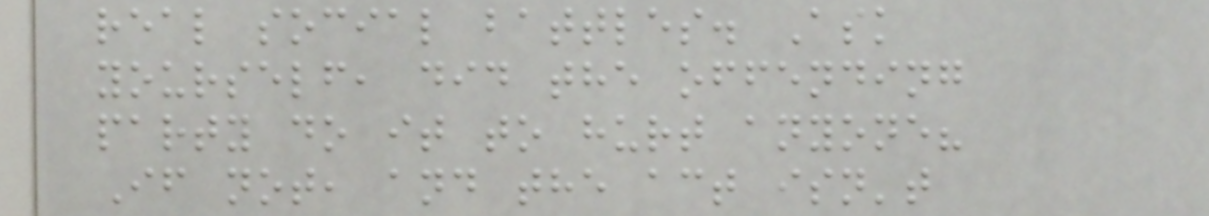real social battles. Ask
yourself, did the offending
party do it to hurt anyone?
If not, and the act isn't
